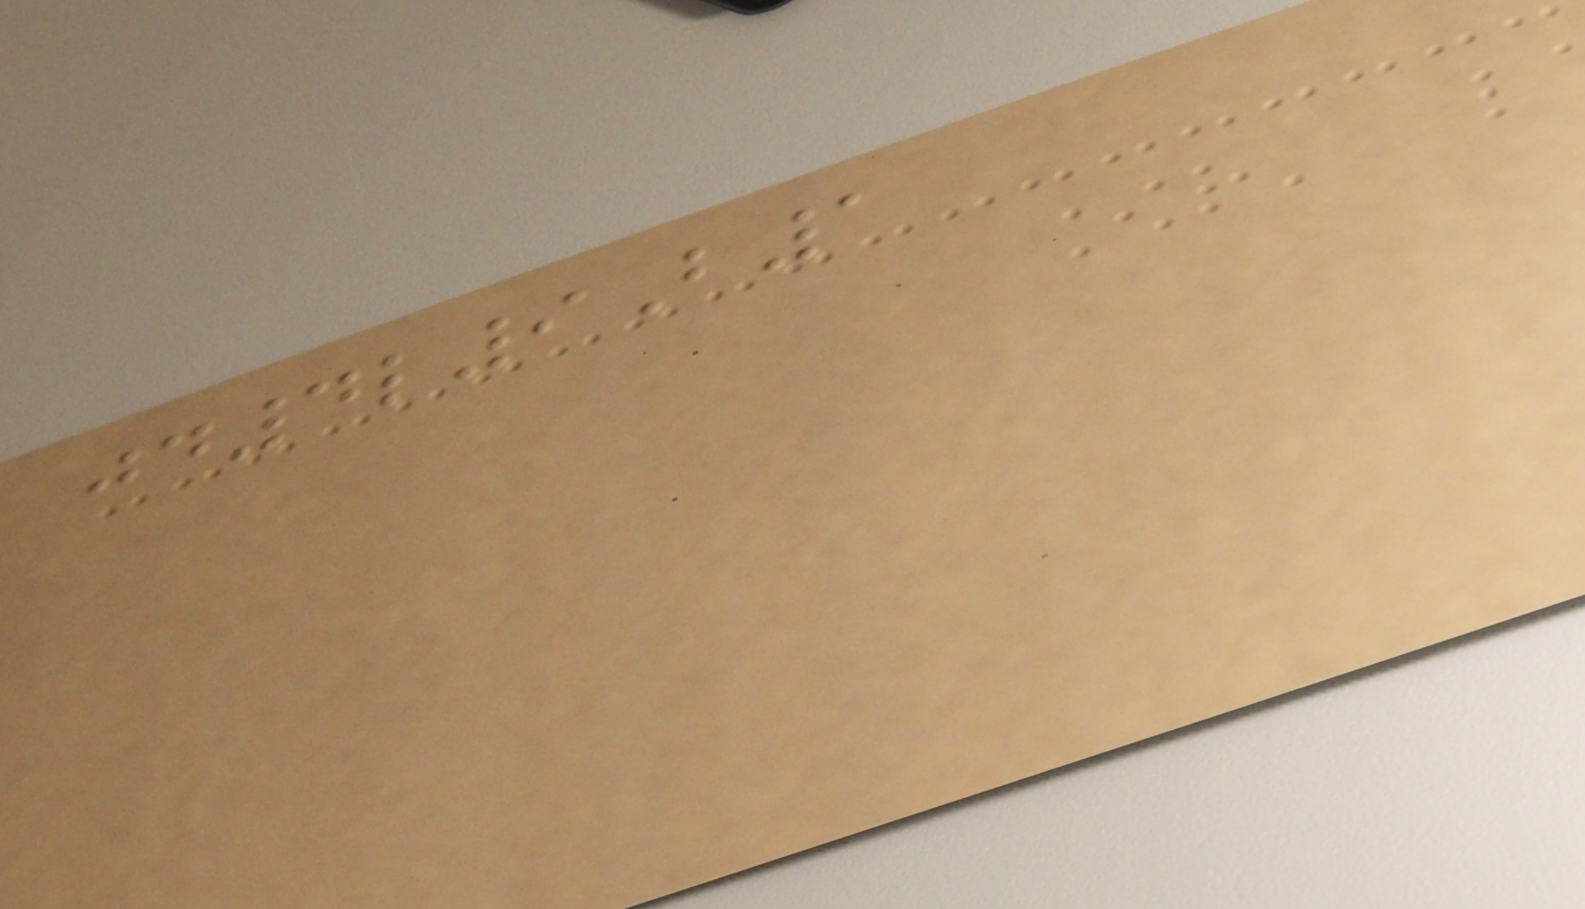jd4l9B1
